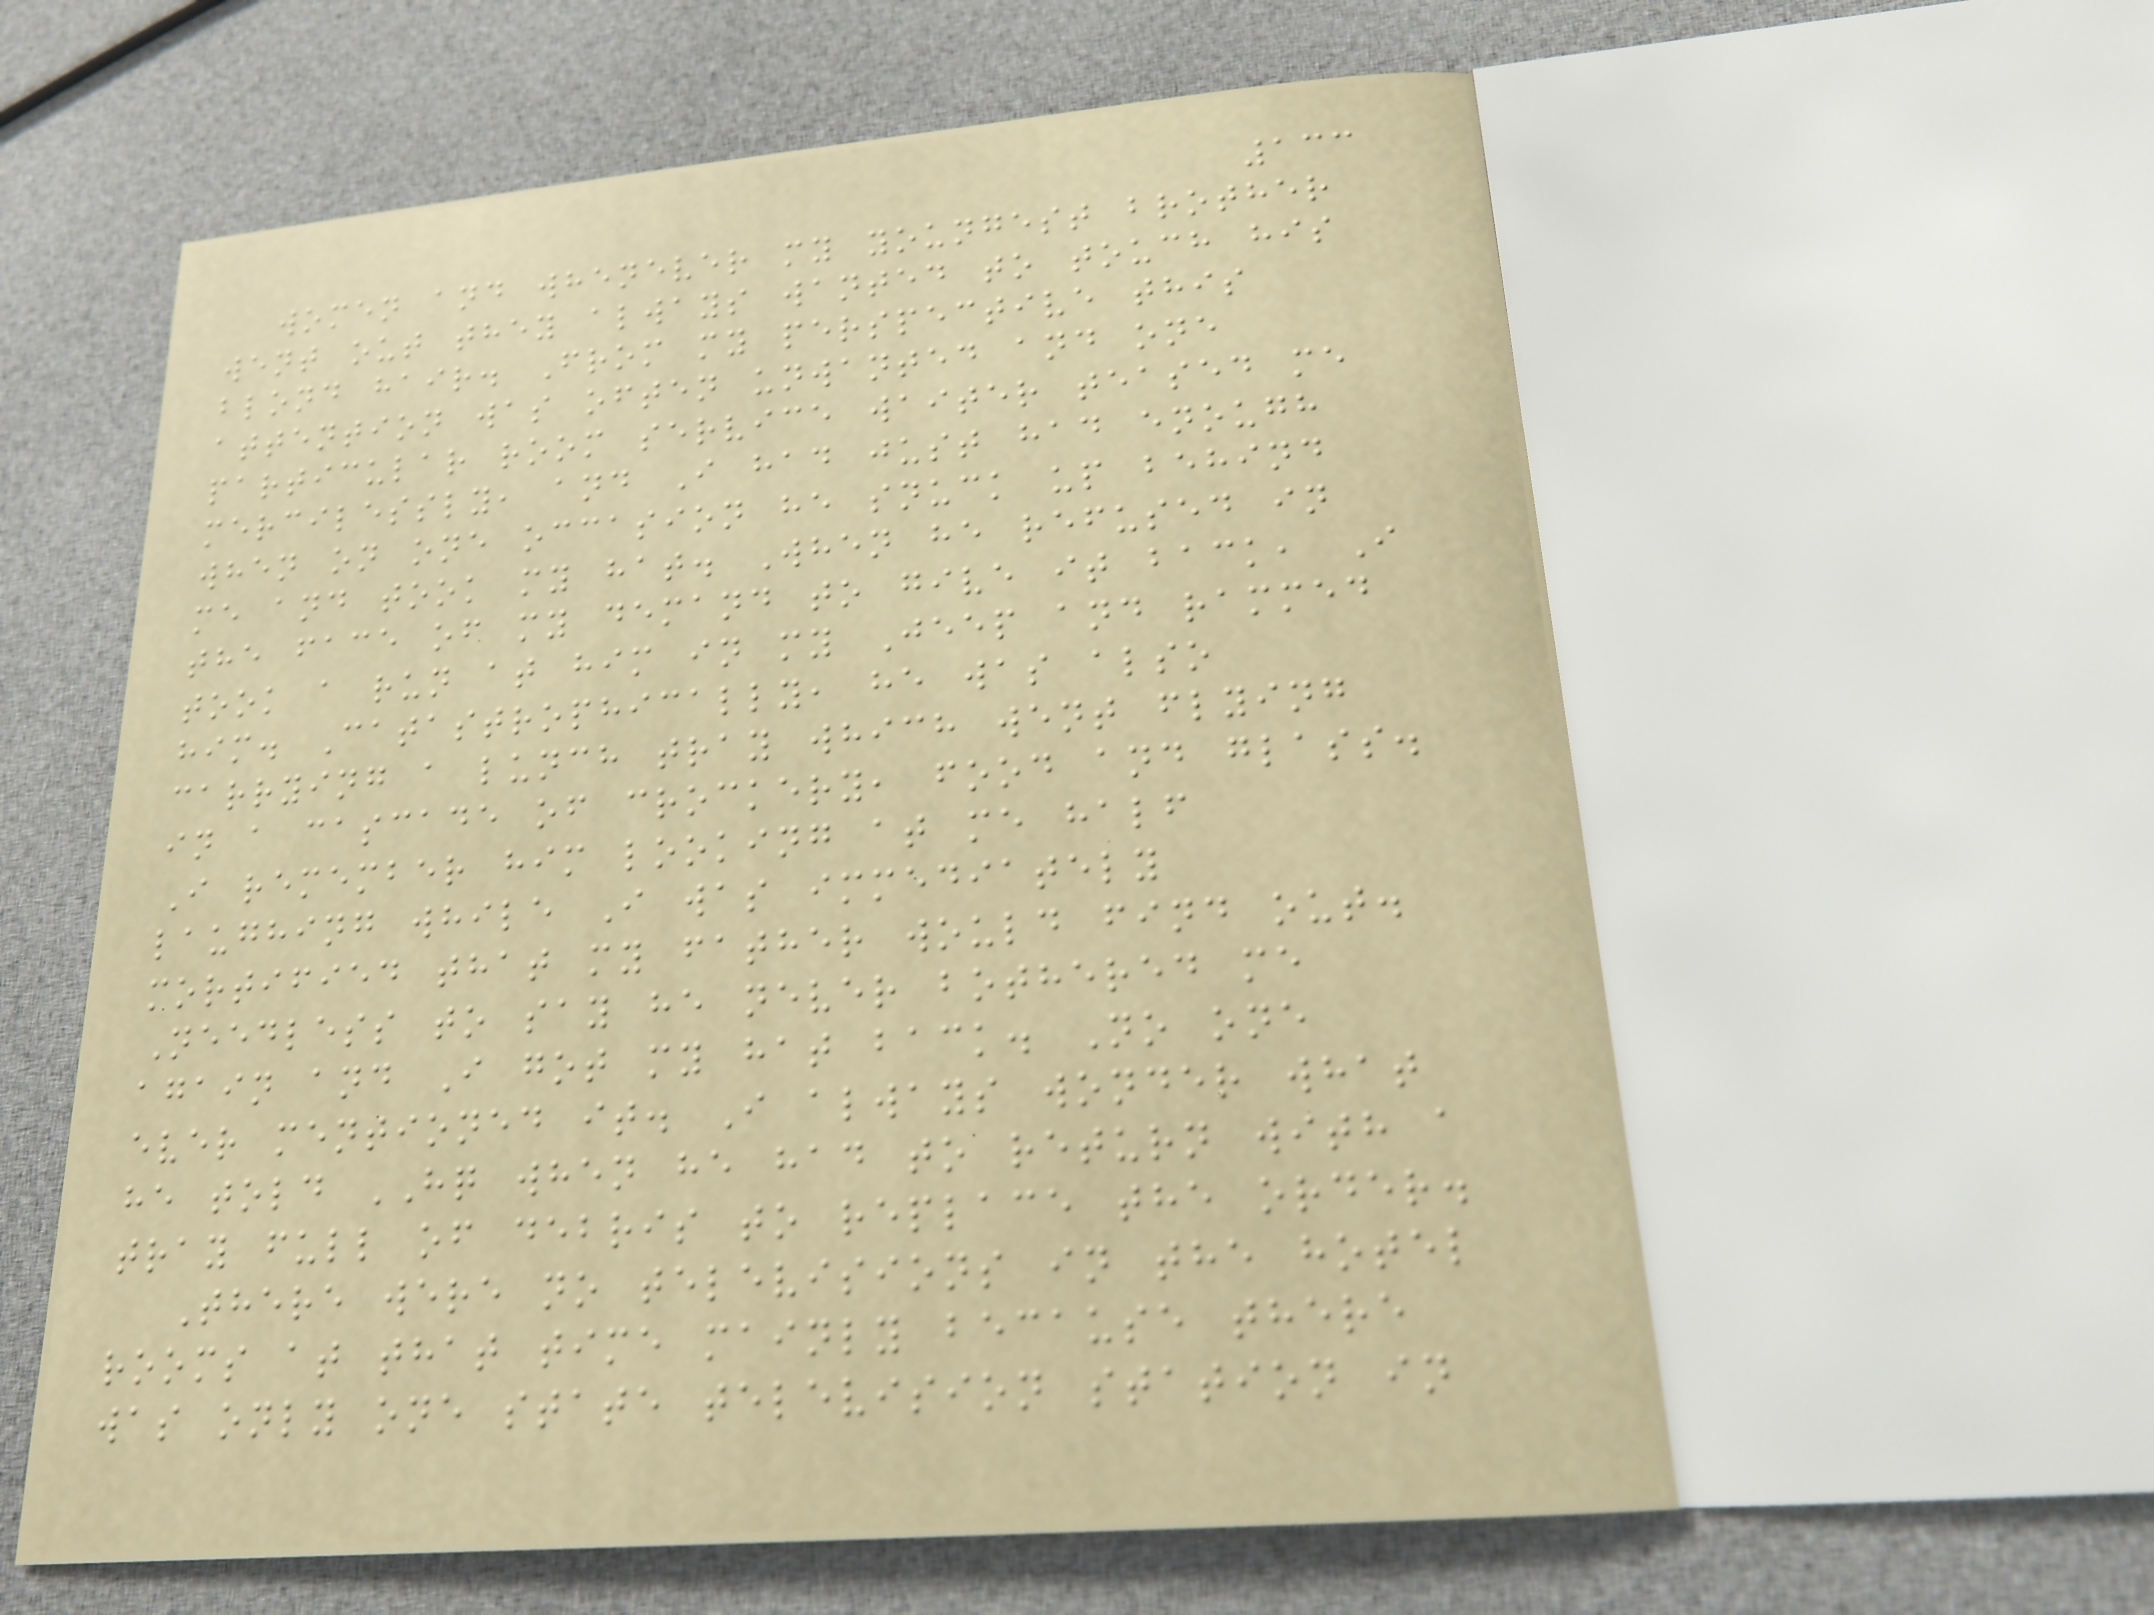133
women and whenever my youngest brother
went out they always wanted to touch his
blond hair. From my perspective this
attention was often unwanted and one
particular room service waiter teased me
mercilessly, and I had just had enough
when on one occasion he snuck up behind
me and took my hat. When he refused in
the face of my demand to give it back, I
took a run at him in my Jeep and rammed
him. Catastrophically, he was also
carrying a lunch tray which went flying
in a cascade of crockery, food and glass.
I remember him looking at me half
laughing while I was immediately
mortified that my father would find out.
Needless to say he never bothered me
again and I got my hat back. No one
ever mentioned it. I always wonder what
he told HQ when he had to return with a
tray full of debris to replace the order.
There were no televisions in the hotel
rooms at that time mainly because there
was only one state television station in
